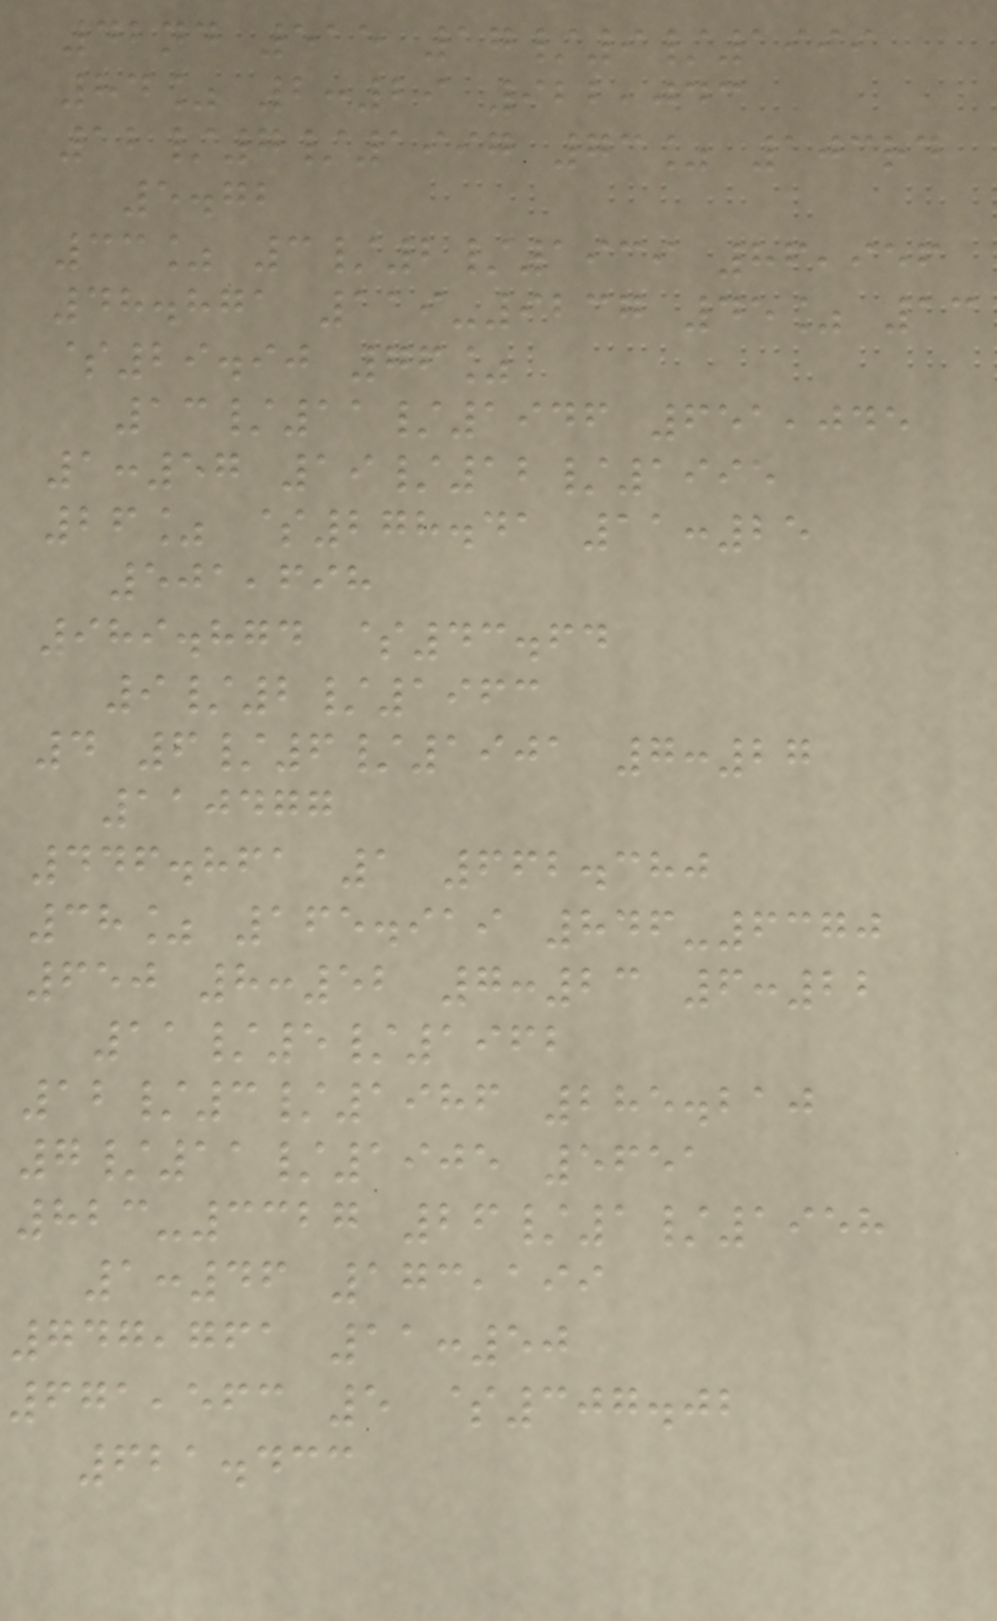42nd 515 17/9/1999
84% 2:29 922,043
12/7/1997 73% 103rd
5.72
33% 3/2/1939 86,956
48.871 119-9237 45% 13
$29.90 76%
13/11/1946 651,045
1:57 19/12/1995
26% $278.41 11:25
501,698
989.874 $43.64
9/2/1963
4 6/6/1901 7:27
110477
446.861 1 662.380
38% 165.919 846-6370
650 8:52 7:23 6:22
11/5/1962
12/3/1986 285.210
7/11/1905 5651
823-3327 26/1/1958
1:46 173,199
747,761 11:50
671,563 5 $307.02
621.433
